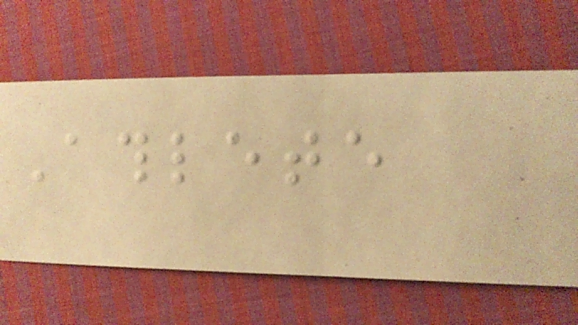Athlete
